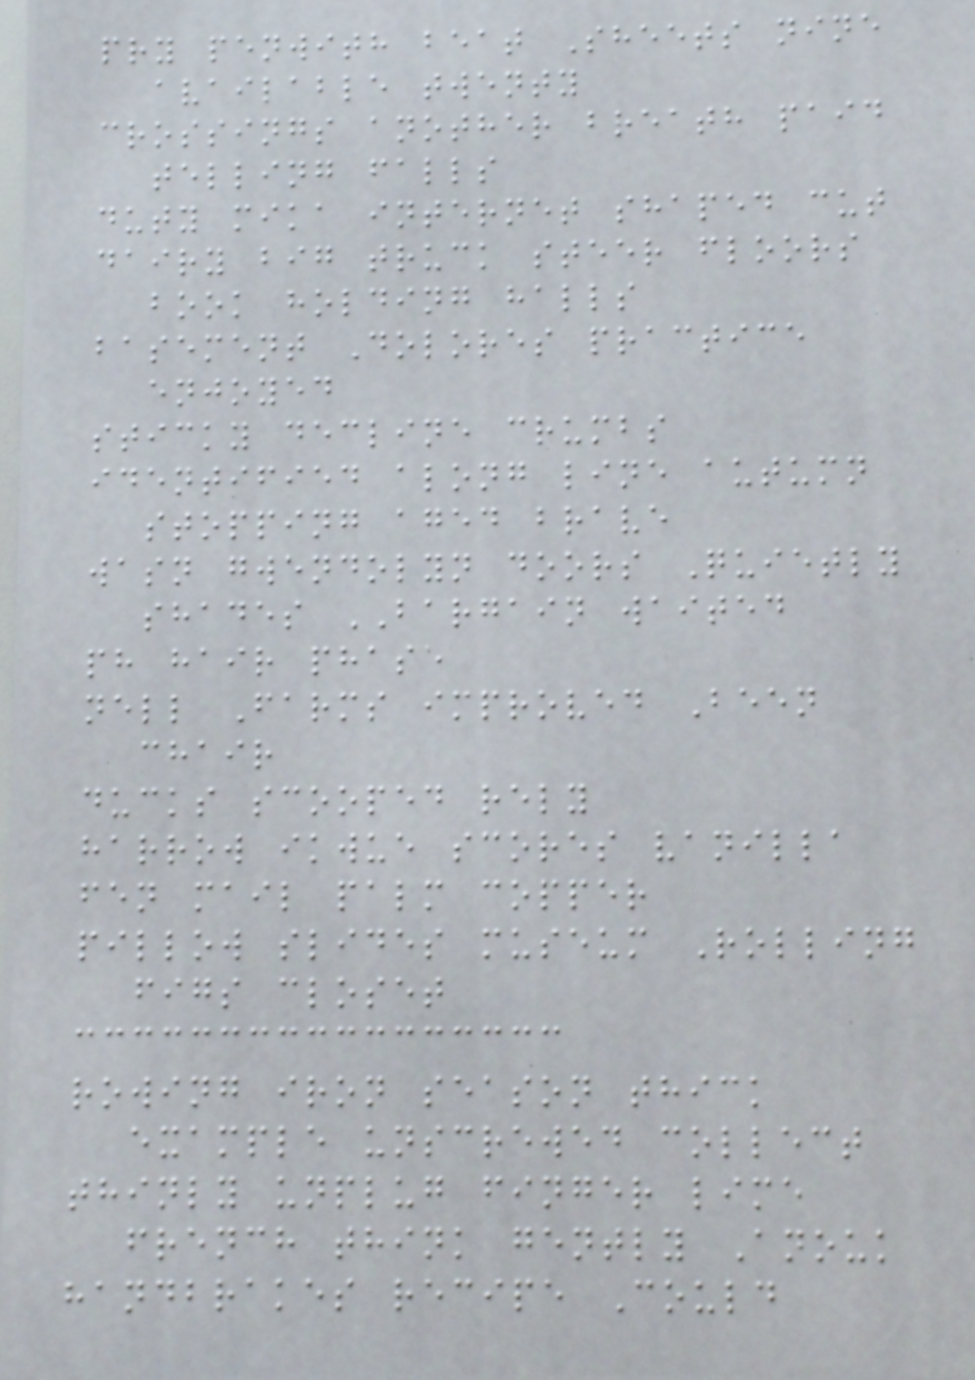pry penwith beat Sheets nine
available twenty
crossings another breath paid
telling falls
duty mika internet shaped cut
dairy big truck steer floors
book holding halls
basement Dolores practice
enjoyed
sticky decline crumbs
identified along line autumn
stopping aged brave
wasn gwendolyn doors Quietly
shades BARGAIN waited
ph hair phase
nell Farms improved Been
chair
ducks scooped rely
harrow ikwue scores vanilla
fen mail palm copper
pillow slides museum Rolling
figs closet
rowing iron season thick
example unscrewed collect
thinly unplug finger lime
french think gently Anouk
handbrakes recipe Could
